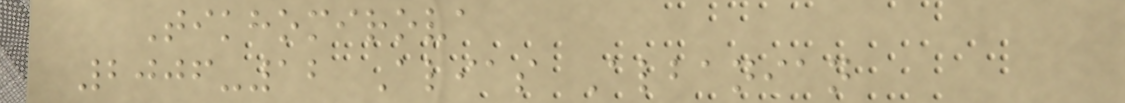Tikhomirova
2006-12 Alias Albanian
